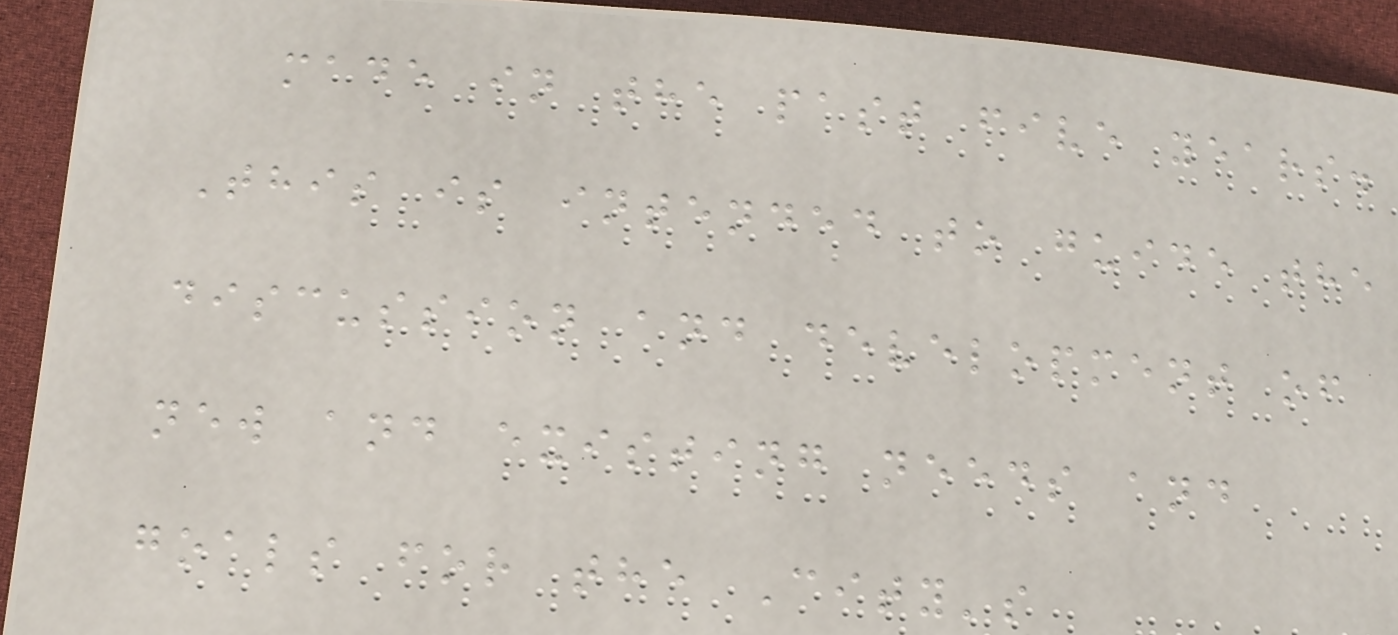made in the past five years.
This is intended to guide the
discussion and development of
new and existing needs and
goals for the City's
